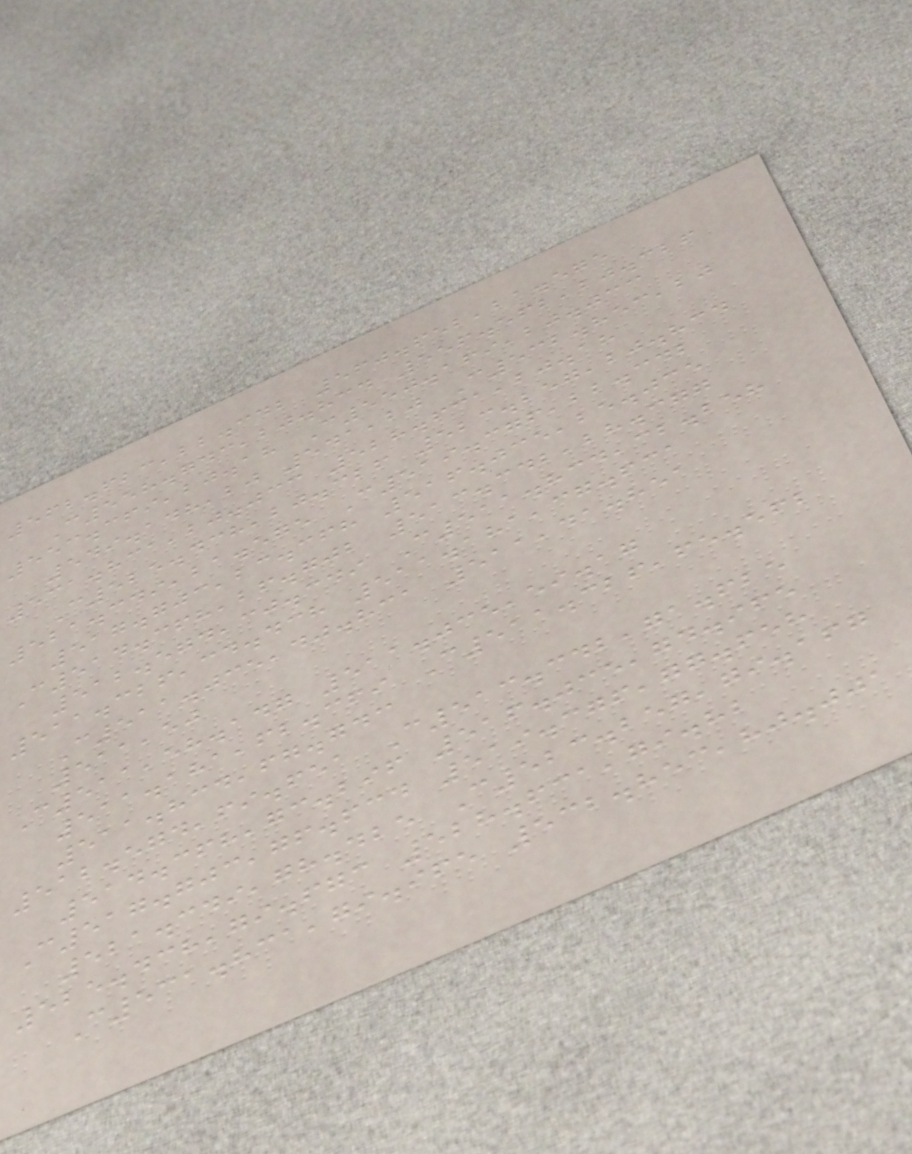562.623,22.342 560.652,21.575
C558.743,20.834 556.562,20.326
553.369,20.18 C550.169,20.033
549.148,20 541,20 C532.853,20
531.831,20.033 528.631,20.18
C525.438,20.326 523.257,20.834
521.349,21.575 C519.376,22.342
517.703,23.368 516.035,25.035
C514.368,26.702 513.342,28.377
512.574,30.349 C511.834,32.258
511.326,34.438 511.181,37.631
C511.035,40.831 511,41.851
511,50
C511,58.147 511.035,59.17
511.181,62.369 C511.326,65.562
511.834,67.743
512.574,69.651 C513.342,71.625
514.368,73.296 516.035,74.965
C517.703,76.634 519.376,77.658
521.349,78.425 C523.257,79.167
525.438,79.673 528.631,79.82
C531.831,79.965 532.853,80.001
